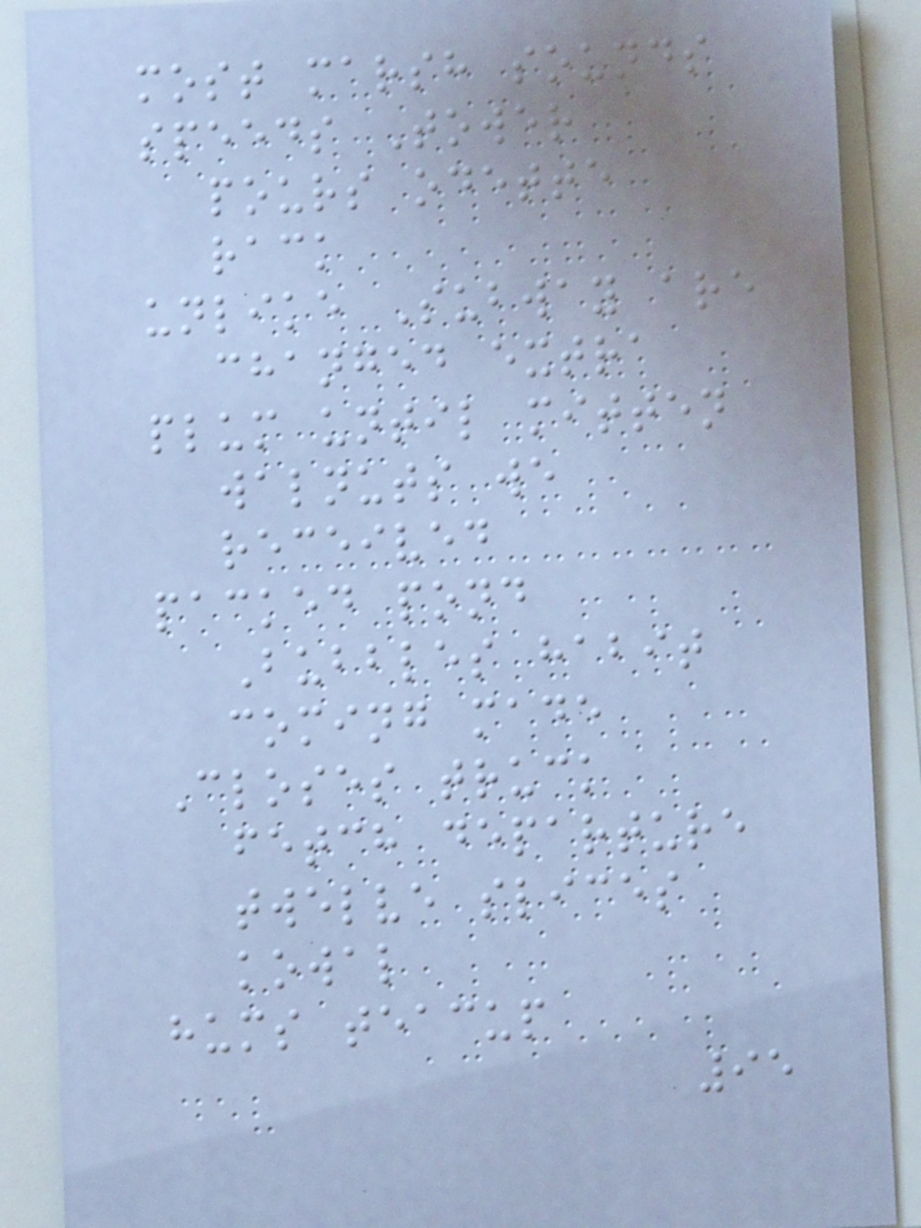most marsh sounds
speeds Tower
pours odette
rack
unlike Subway are
changed extra
plum until mitten
walnuts we
received
packed pond
Bubbles habit
coming made
Closes truck
fetch departure
twelve slices
kowal
hums teacup
95
